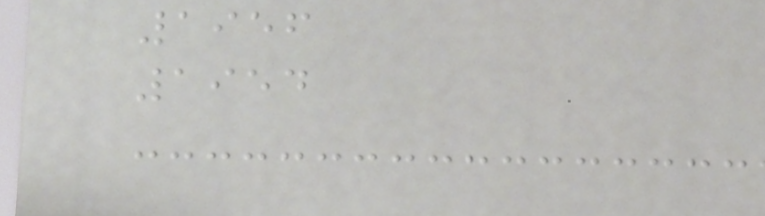1956
1954
